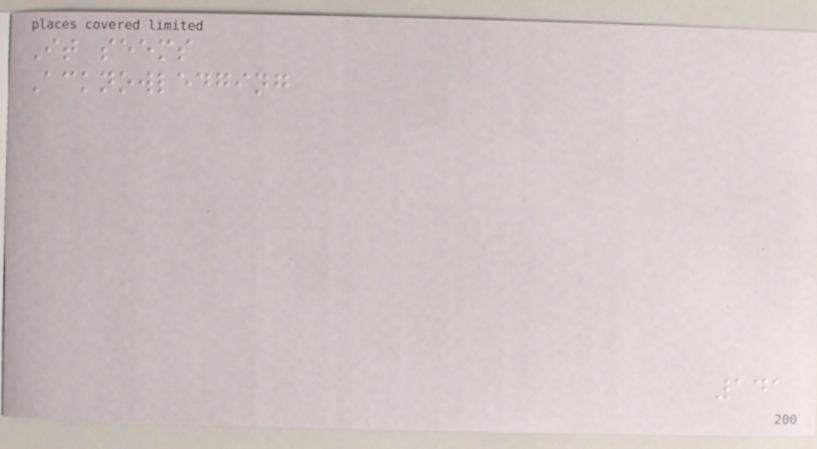It seems
Acknowledging
141
